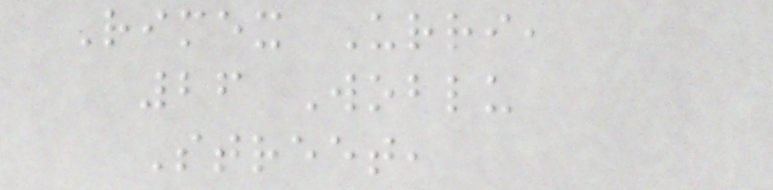Rimex Urri,
26 Woblu
Street,
